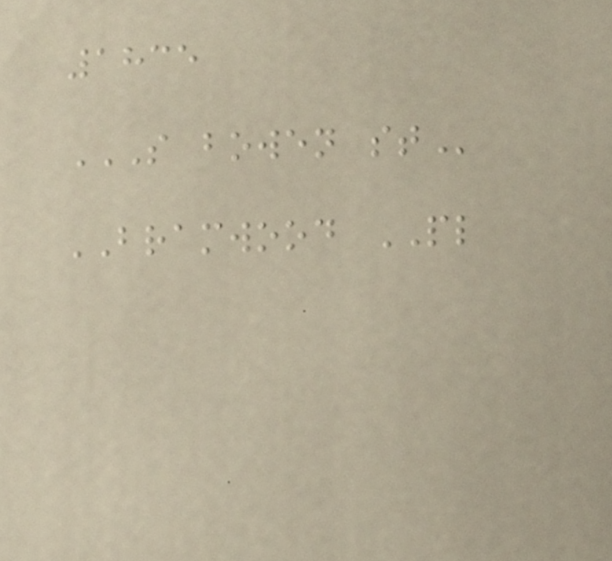1835
S BOWEN ST
BRAMWOOD PL
